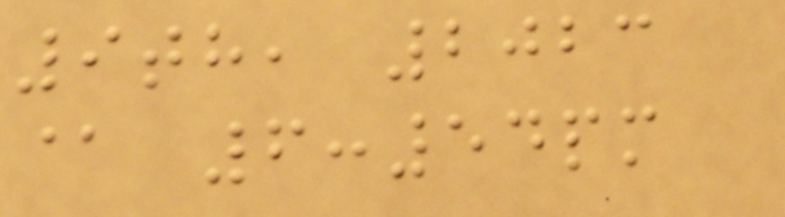9th, 2023
@ 6:54pm
